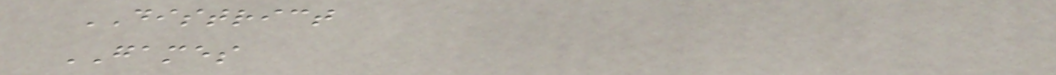DISTRICT
GAMES
